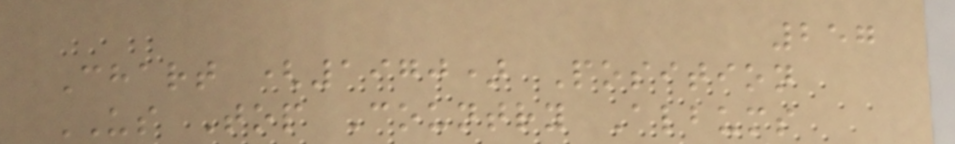257
Chart (1970) Position
US Top Country Albums
